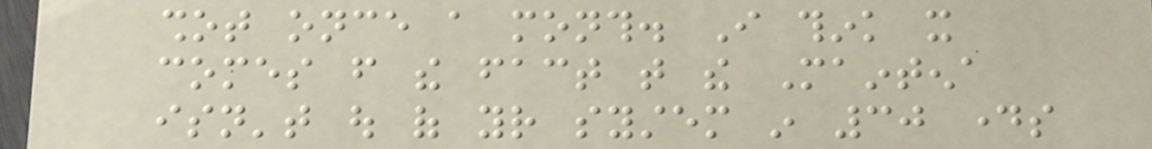shot once a month. I think it
comes from the fact that the Maintena
isn't out of your system in 30 days
